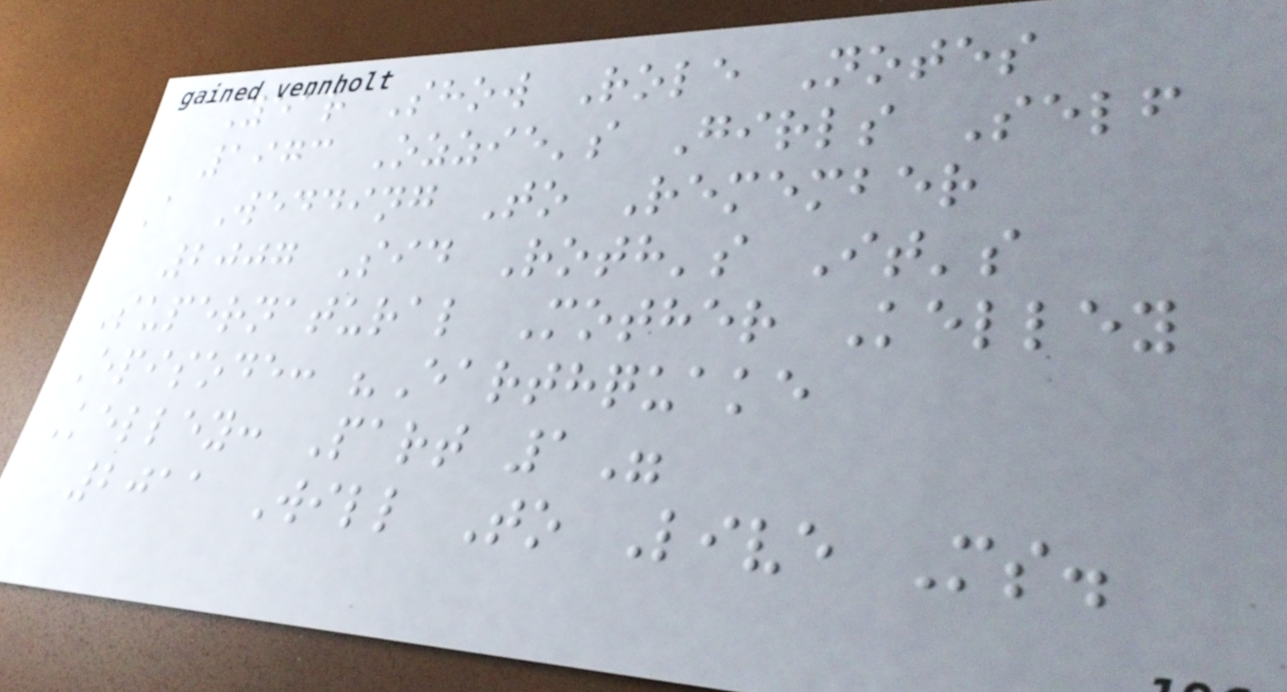Year Show Role Notes
1973 Ozzie's Girls Self
A Wedding To Remember
2007 Sid Roth's It's
Supernatural Mother Kelley
Episode: "Earthquake
Kelley: Part 1"
2011 Will To Live Ms.
